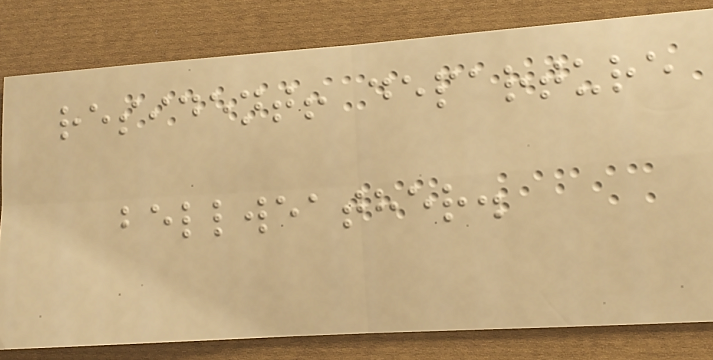resident! departure
bellweather.
